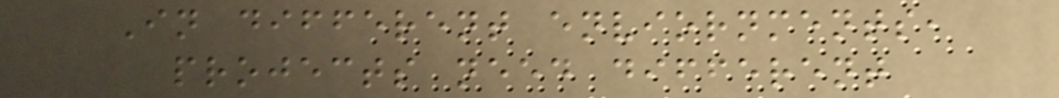In different enviornments,
projects need different
